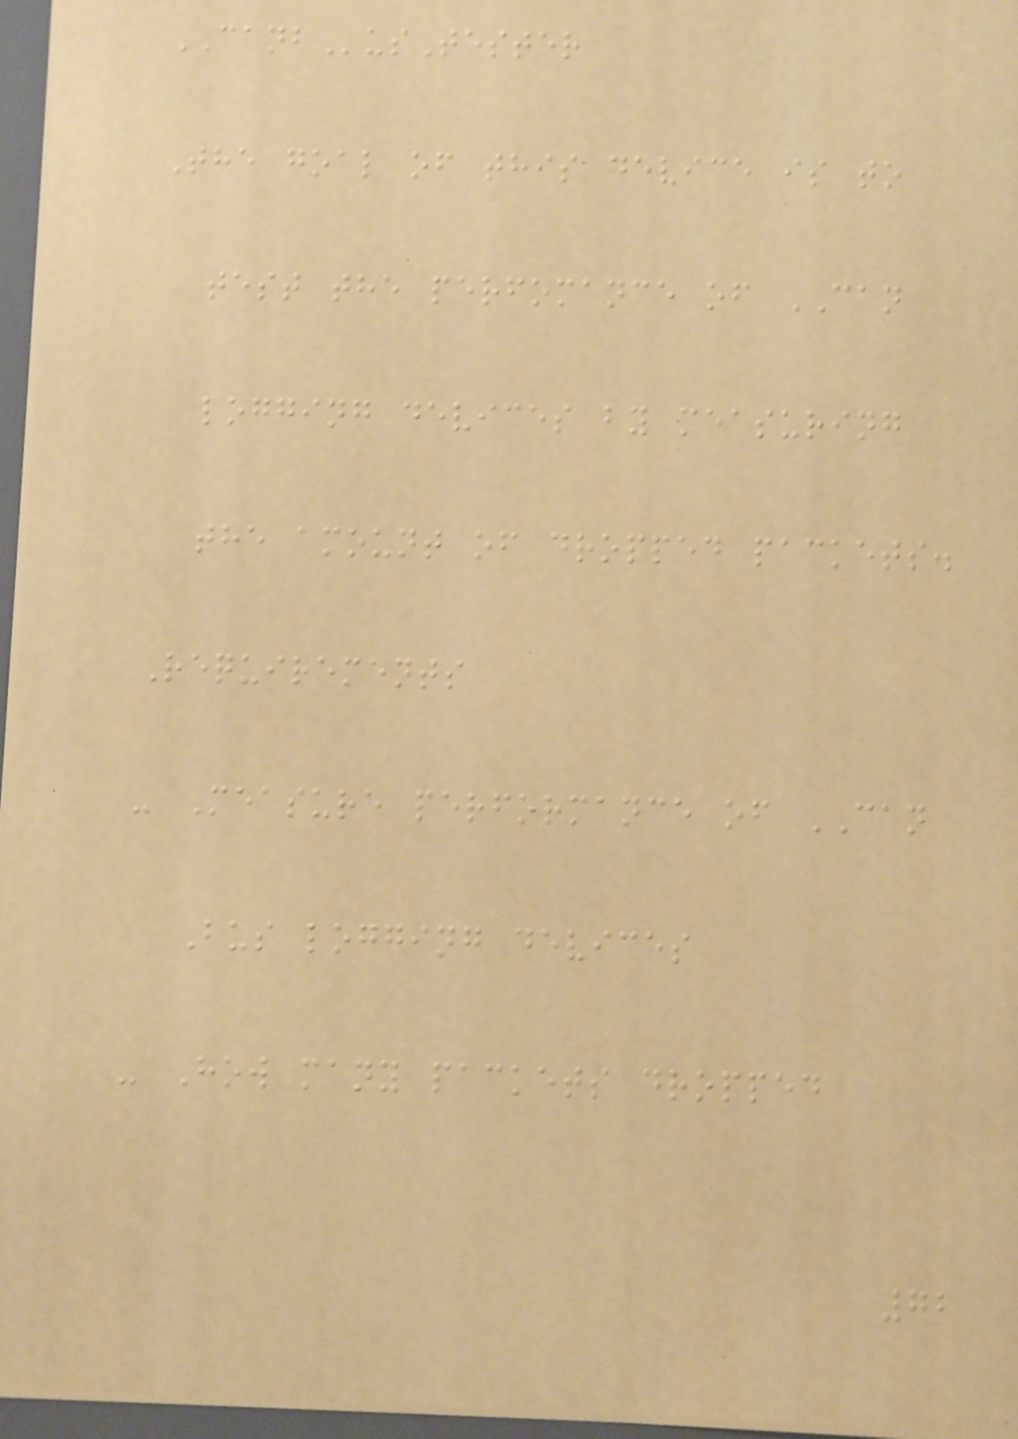CANBusTester
The goal of this device is to
test the perfomance of CAN
logging devices by measuring
the amount of dropped packets.
Requirements
- Measure performance of CAN
Bus logging devices
- How many packets dropped
72
